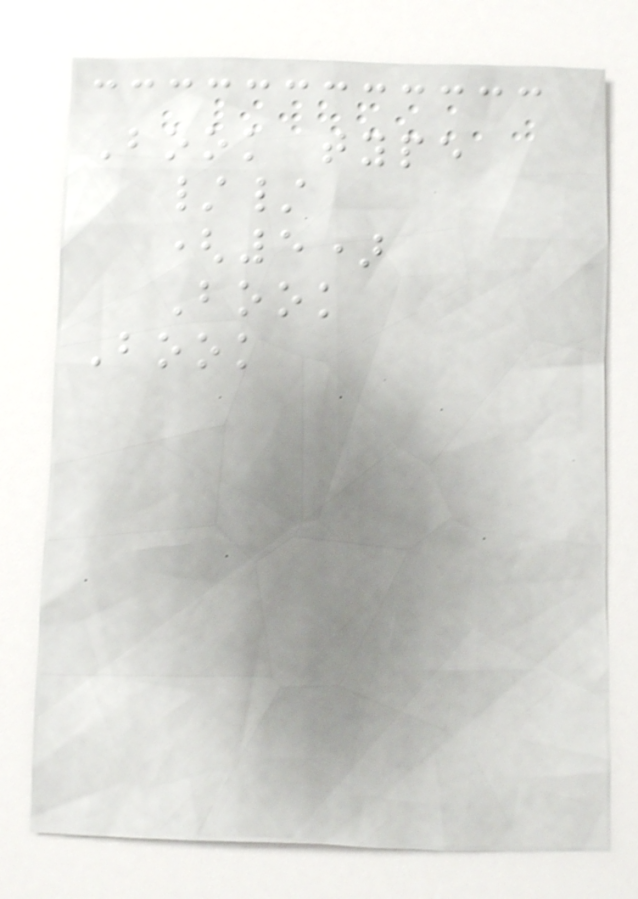Book type
//
(5)
Book
Book
